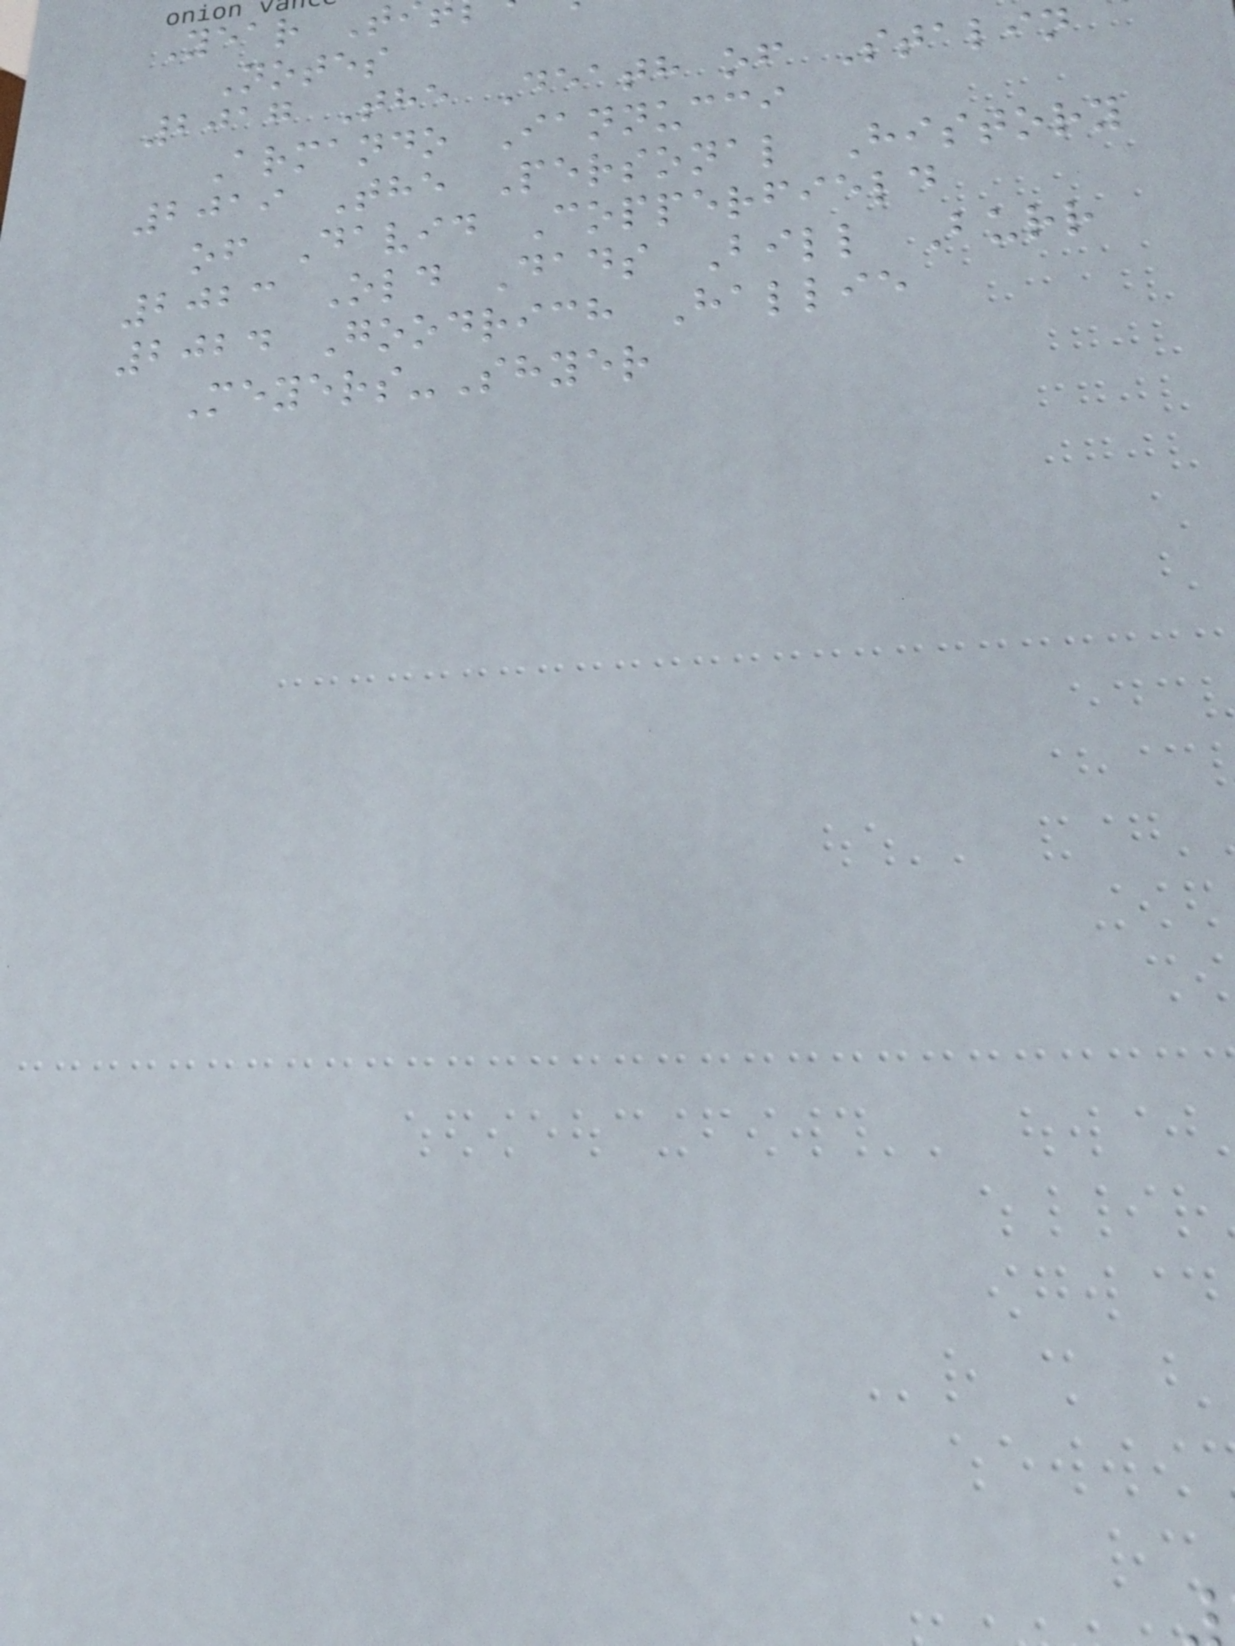Year T
Notes
2017 The Death of Stalin
Armando Iannucci
2019 The Personal History
of David Copperfield
2023 Old Dads Bill Burr
2024 Goodrich Hallie
Meyers-Shyer
